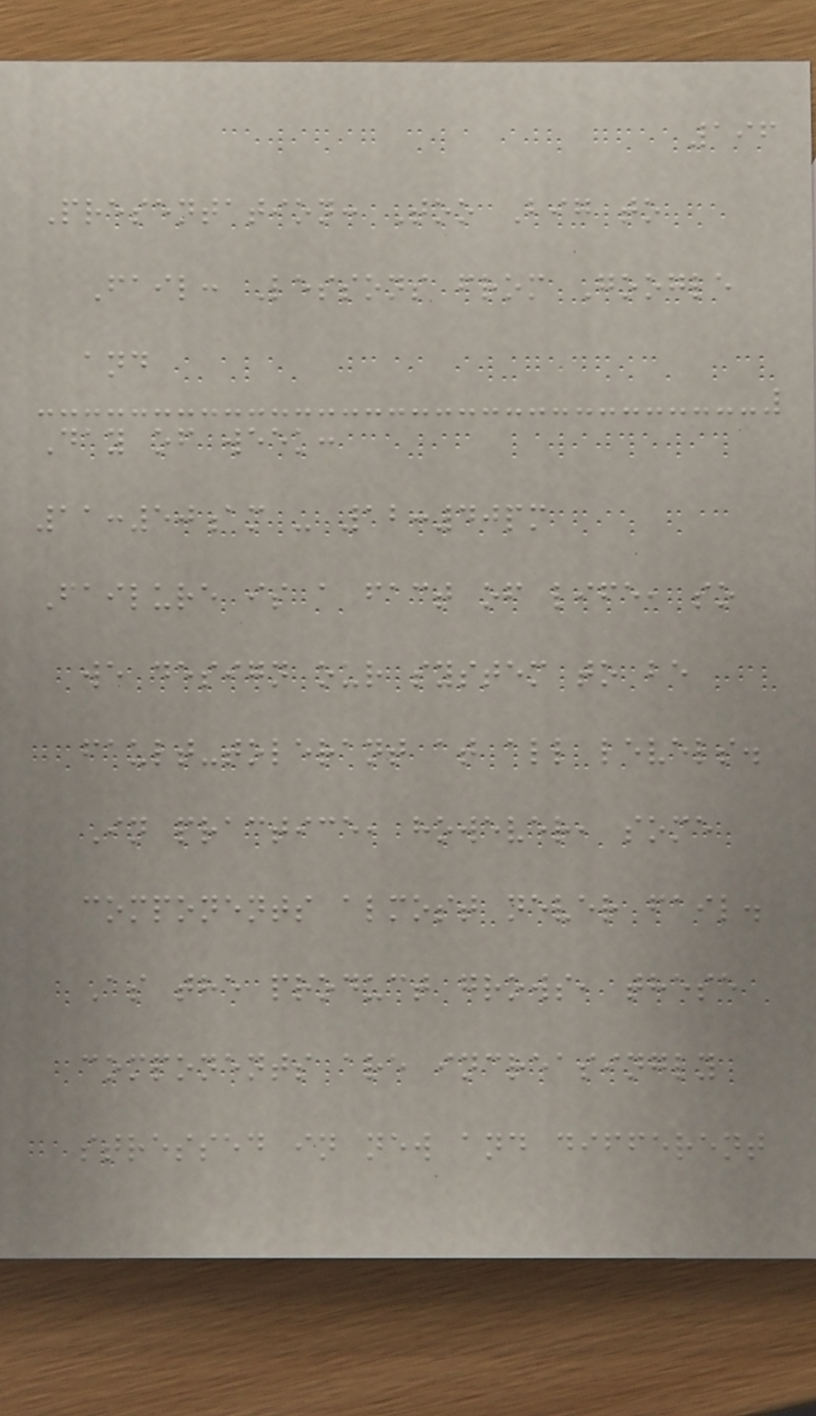196
Presentation: Too Big to
Fail: Lessons from Google
and
Day of week:
11:50am - 12:40pm
Failure is a fact of life, so
we design our system to be
fault-tolerant at all levels.
In practice, however, some
components almost never fail.
As the product grows, these
components are increasingly
stressed in new and different
